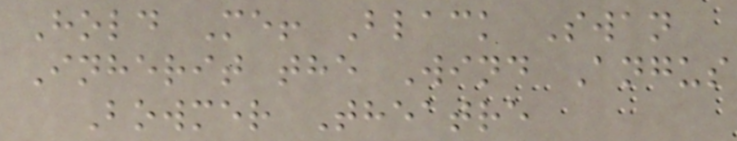Hold Me! Black Swan
Inherit the Wind Angus
Bowmer Theatre
